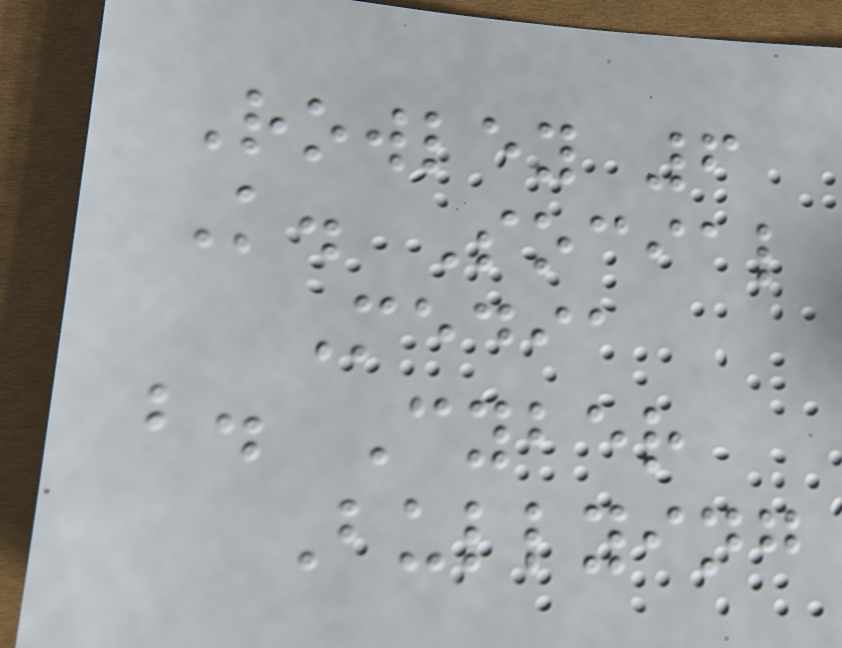Rowley 6
K. Social
Media
b. Cyber
Bullying
